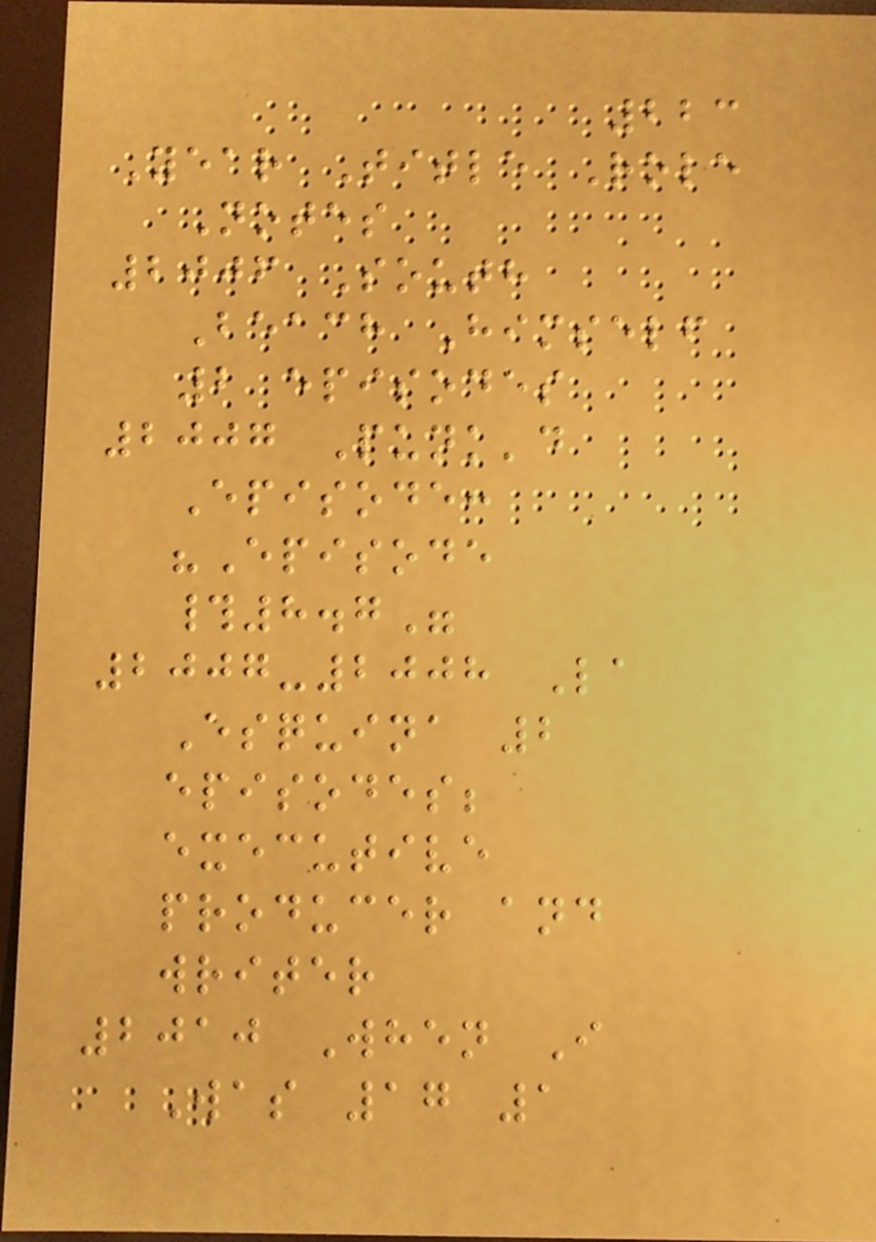223
Year Title Role
Notes
2006 South
Beach Himself
2 episodes
2007 Punk'd
Episode:
"Episode
#8.7"
2007-2008 La
Esquina 2
episodes;
executive
producer and
writer
2010 When I
Was 17 1
